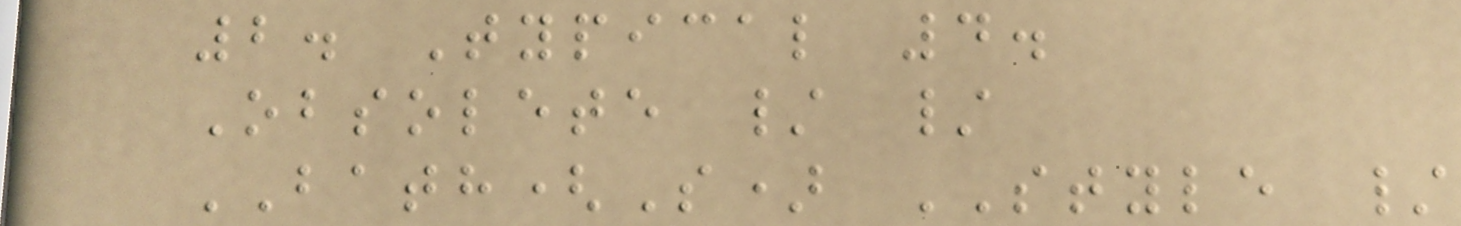2. Typical 4.
Obsolete / /
BATH(S) STYLE /
